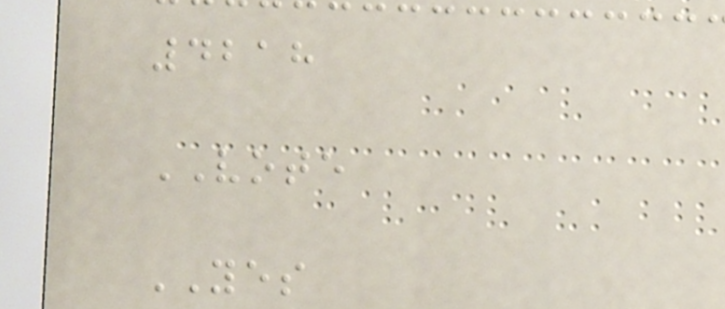4218
VOTE
YES
